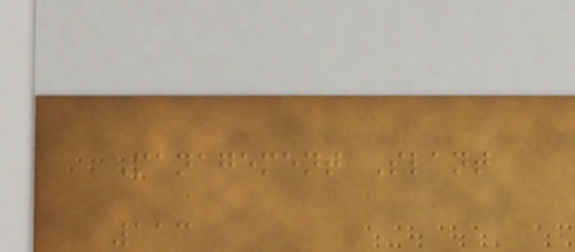Management Slant
113
